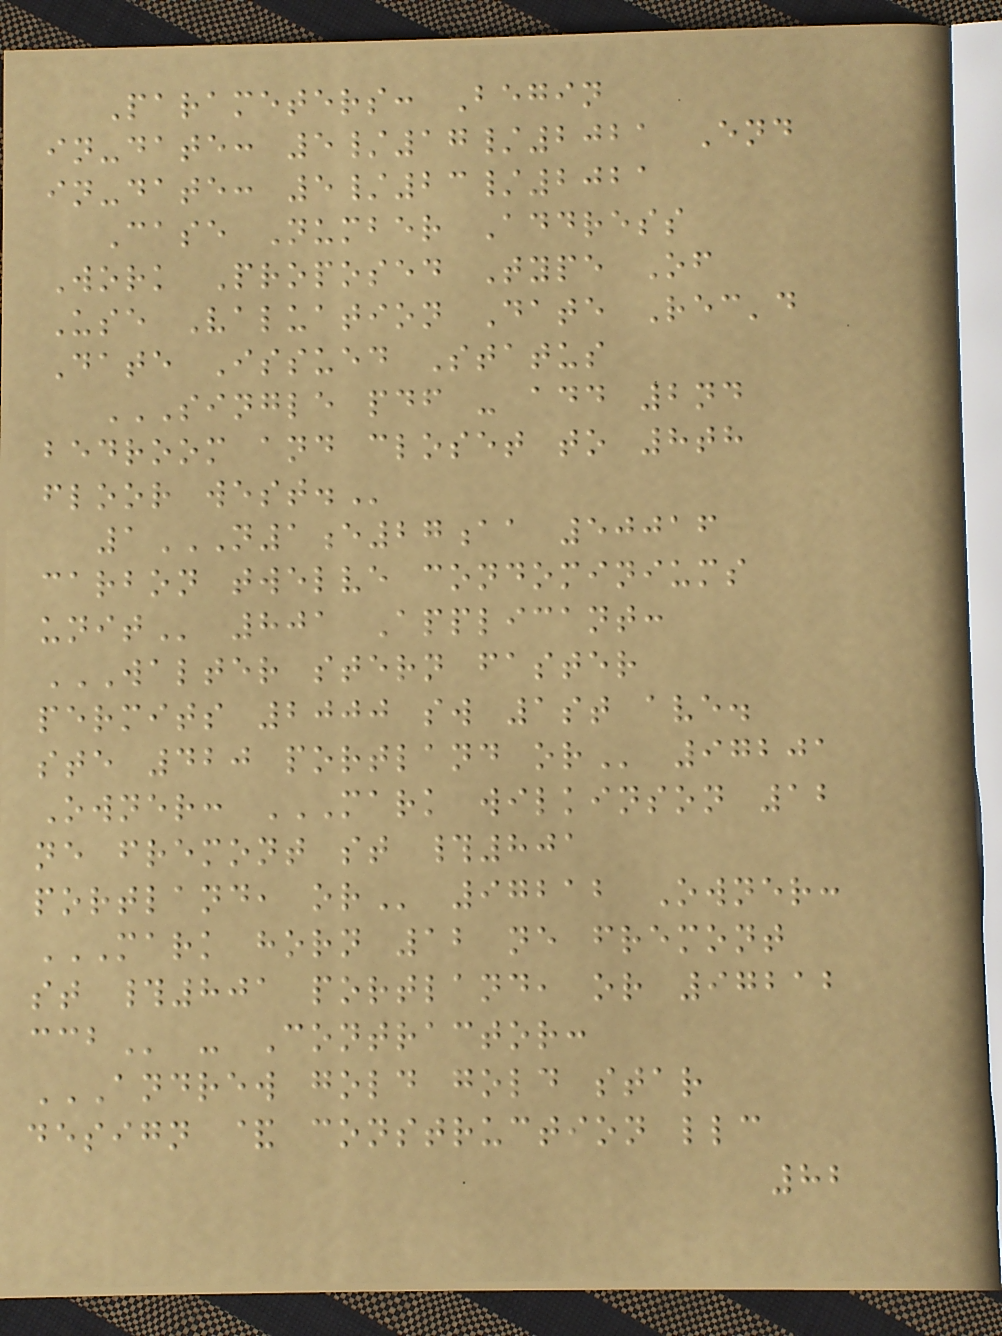Parameters: Begin
in-date: 5/17/2021 End
in-date: 5/23/2021
Case Number Address
Work Proposed Type Of
Use Valuation Date Rec'd
Date Issued Status
SINGLE PDF - ADD 2ND
BEDROOM AND CLOSET TO 8TH
FLOOR WEST.
1N1E27AA 50016
CARBON TWELVE CONDOMINIUMS
UNIT 801 Applicant:
WALTER STERN FASTER
PERMITS 2000 SW 1ST AVE.
STE 420 PORTLAND OR 97201
Owner: MARK WILKINSON 12
NE FREMONT ST #801
PORTLAND, OR 97212 Owner:
MARK HORN 12 NE FREMONT
ST #801 PORTLAND, OR 97212
CCB - Contractor:
ANDREW GOLD GOLD STAR
DESIGN & CONSTRUCTION LLC
82
